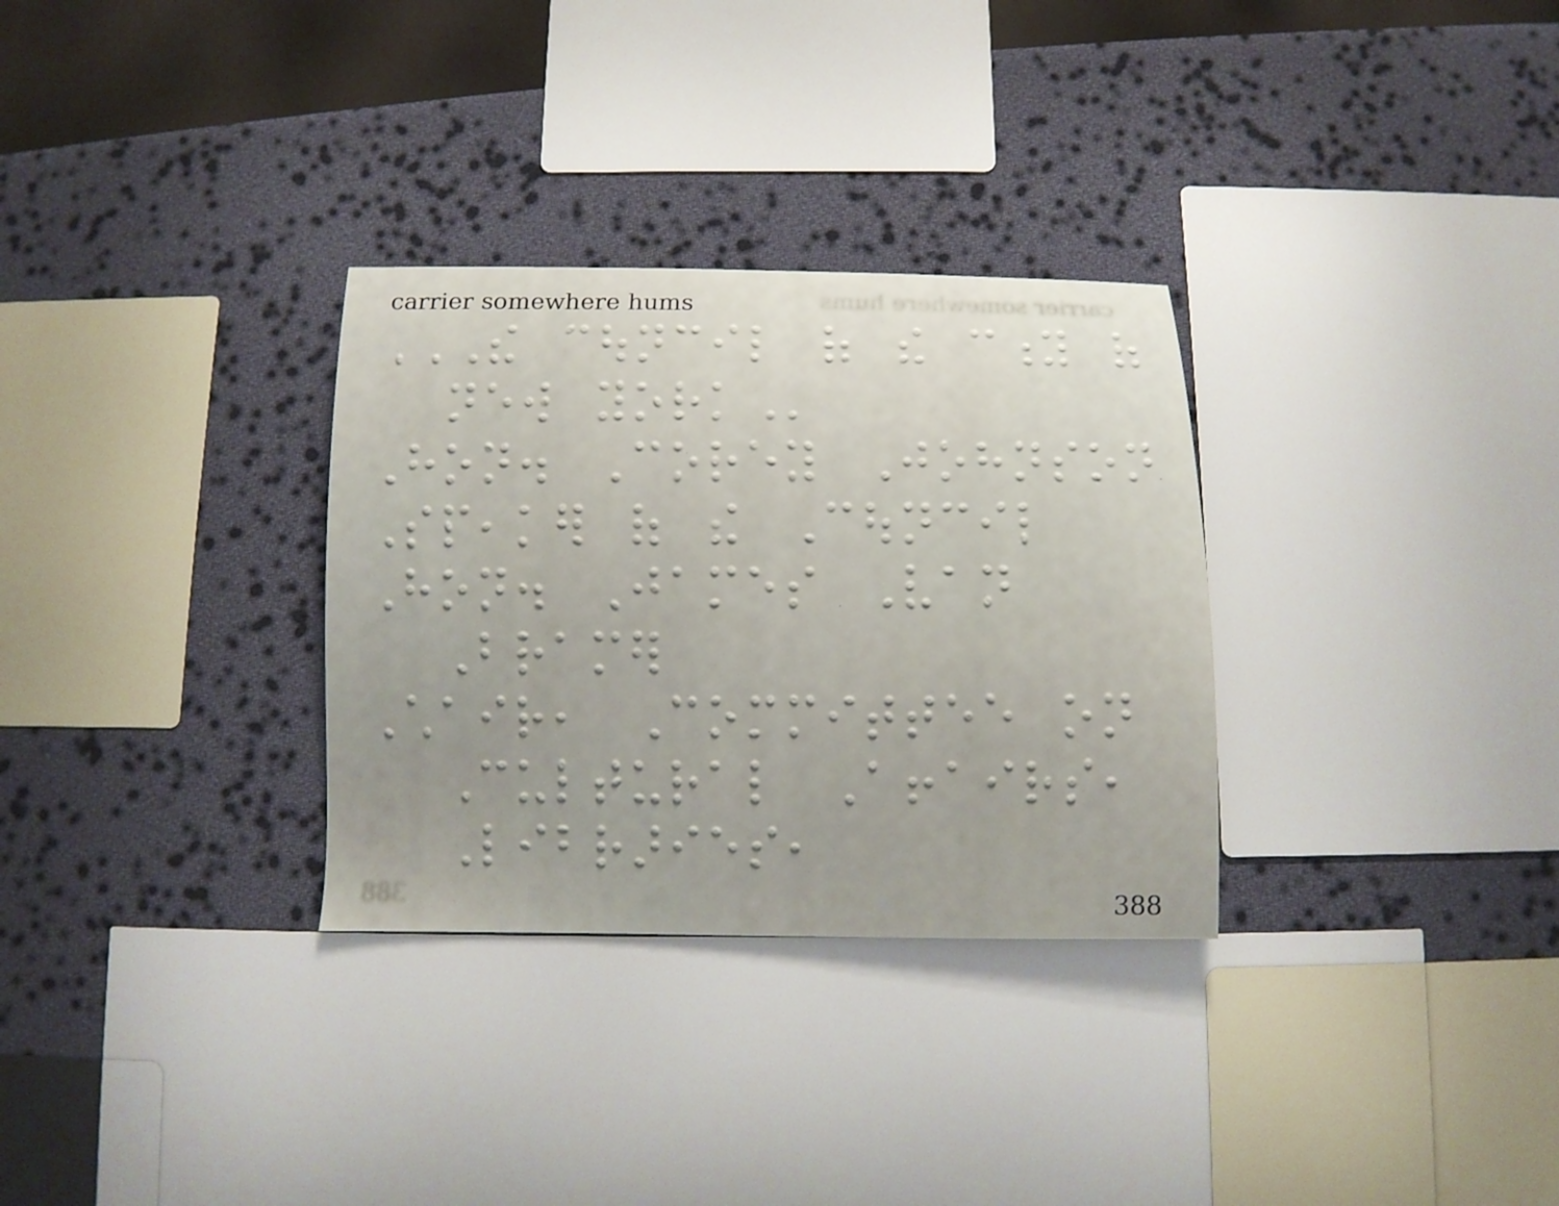THE COUNCIL OF THE CITY OF
NEW YORK
Hon. Corey Johnson
Speaker of the Council
Hon. James Van
Bramer
Chair, Committee on
Cultural Affairs,
Libraries,
